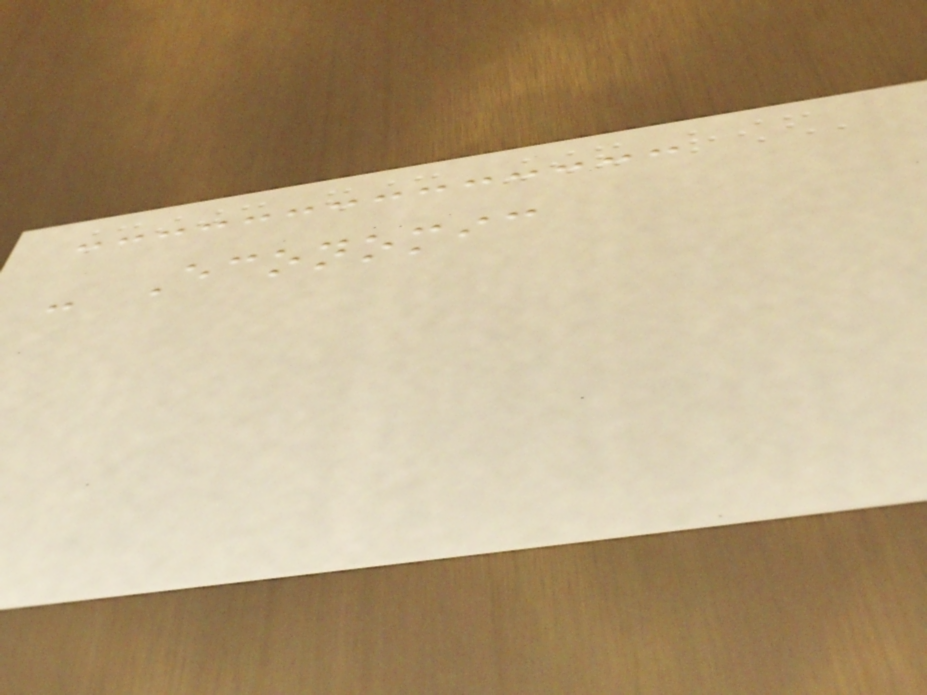- Economic
